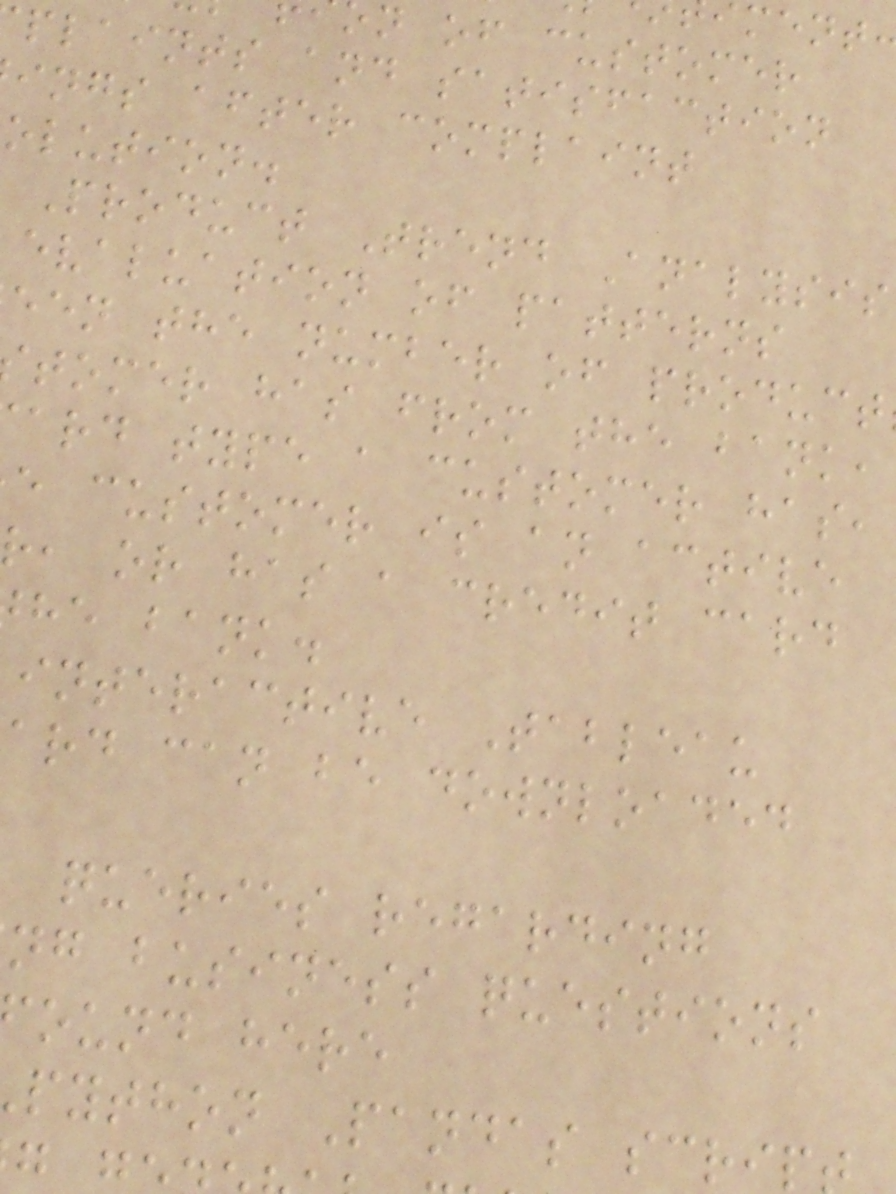n of customer
plaints and satisfaction
ings after complaint
olution.
Product Trend Analysis
evaluation of patterns
een the number of product
tomer has from the bank,
ard type a customer has,
e customer is an active
r, or has a credit card
he bank.
interactive Tableau
ard can be downloaded
queries regarding
ng business questions
ound here
python Pandas scrip
